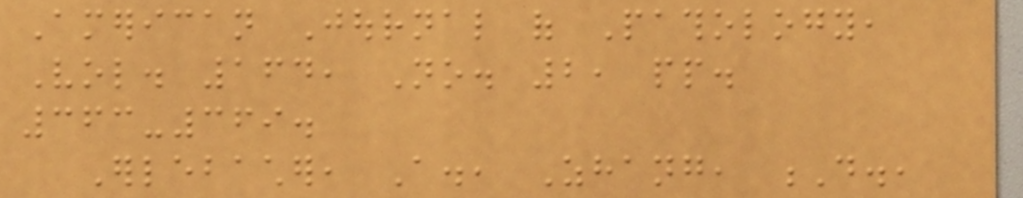American Journal of Pathology,
Vol. 164, No. 2, pp.
363-369.
Erlebacher, A., Zhang, D.,
